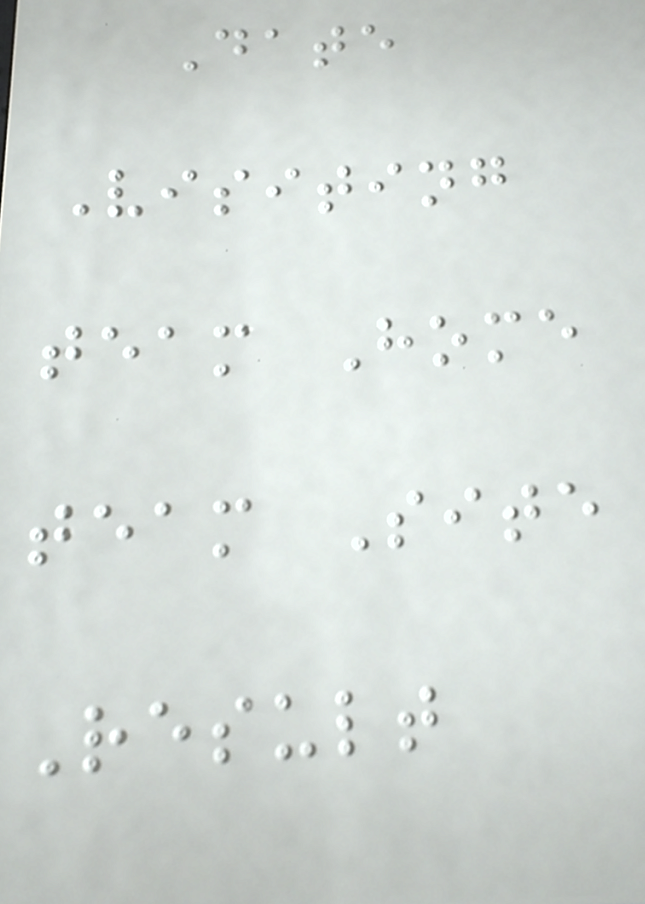Date
Visiting
team Home
team Site
Result
